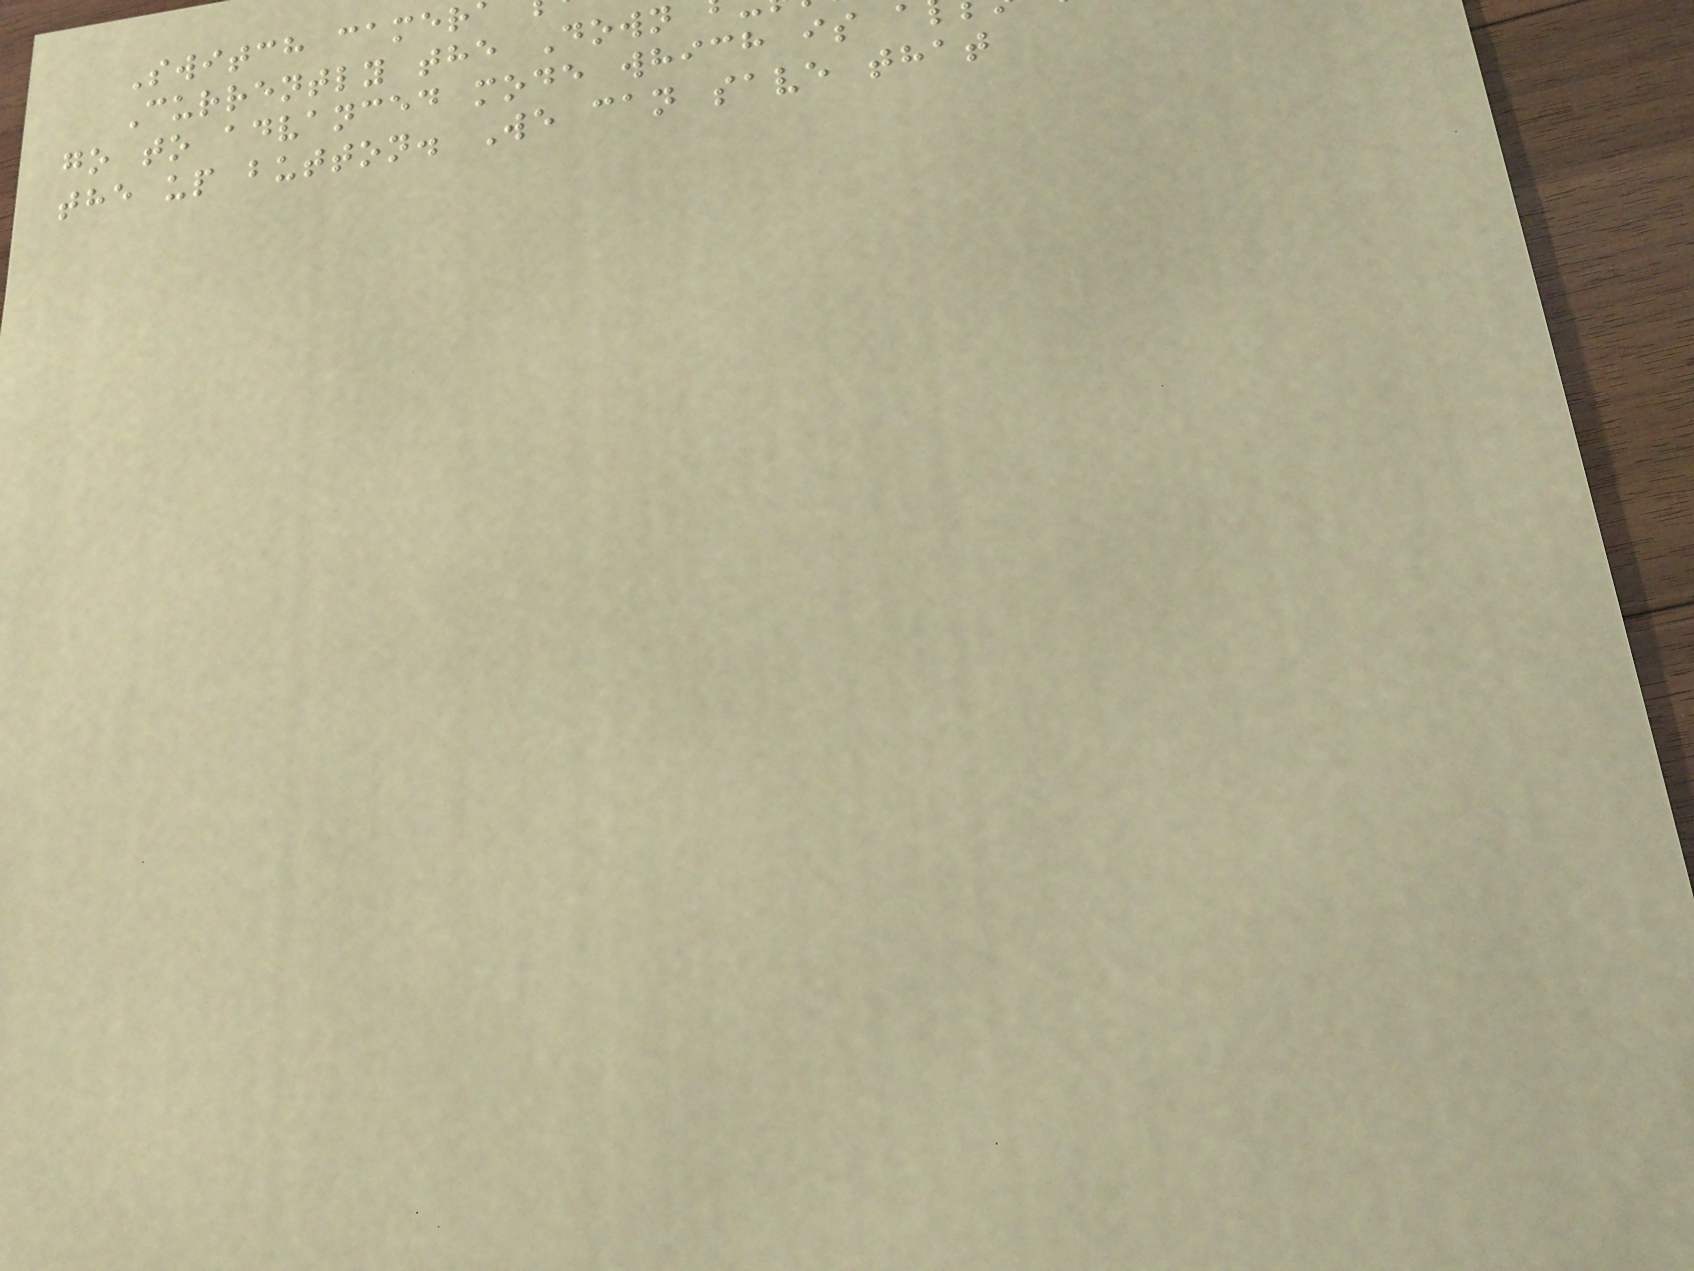Switch camer
Currently the Down
go to advanced mode which is
the up button. We can save that
